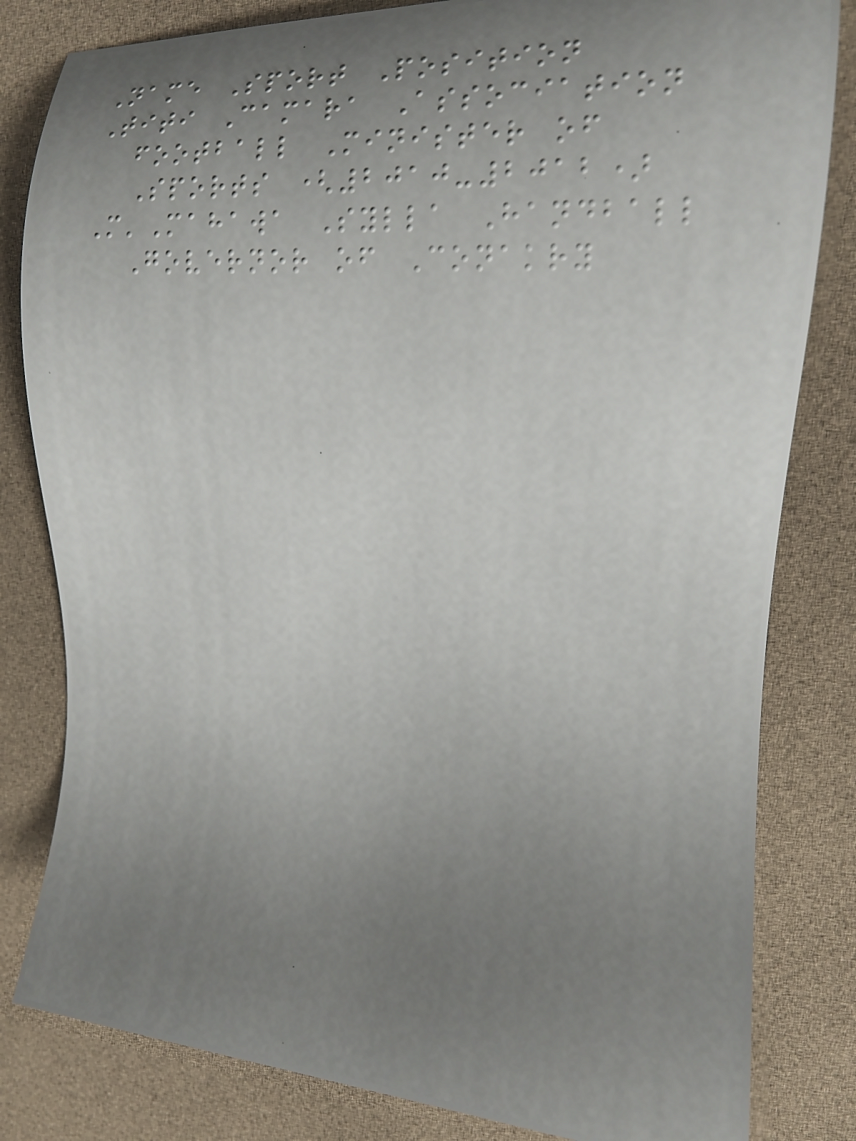Name Sport Position
Titi Camara Association
football Minister of
Sports (2010-2012)
M'Mahawa Sylla Handball
Governor of Conakry
